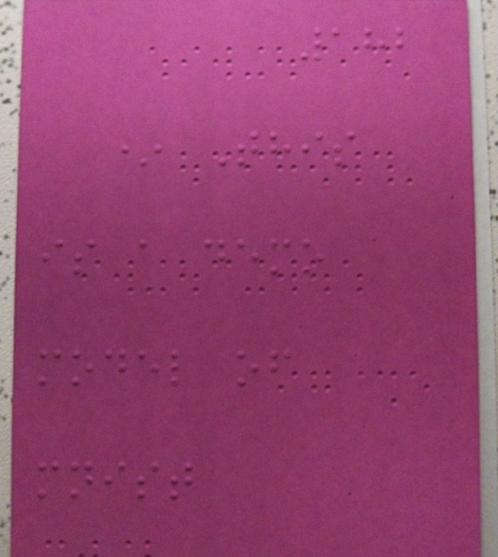182
* This
is a demo
model of
mnist
